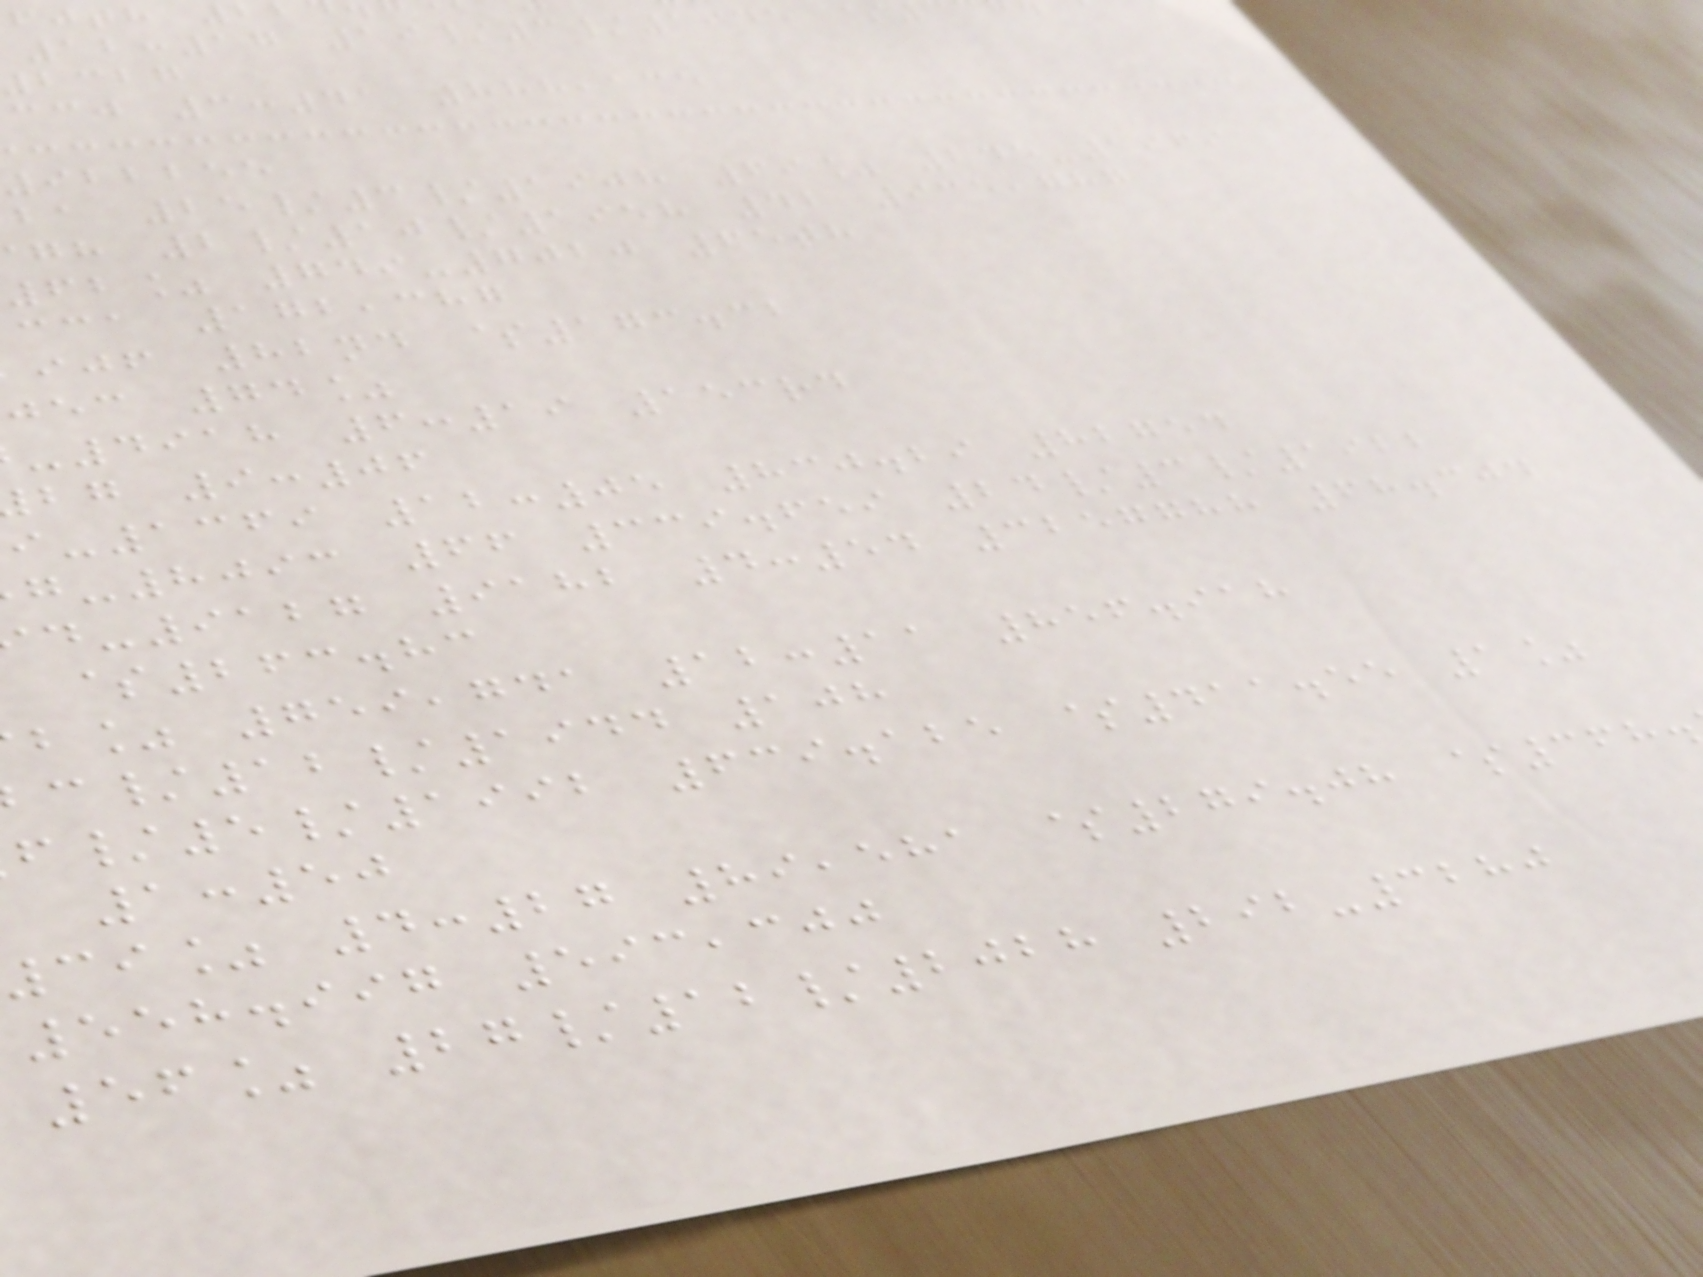12:17 19/3/1945 $
bcbg
ccj 3:41 888,135
ibbbee
ba 25/3/1908 69% 245-1969
gh 2/10/1958 42 935,787
62% 749-7020 65th
cca 172,387
ijf 82nd $173.32
jec 74%
-4918 6:19 153rd
bg 9:06
-1369 12:05 830.29 82754
-8093 66 339.659 24/3/1922
-9127 9182 4:54 3257788 68.304
$263.83
b% 759,741 12:11 856.918
/12/1944 108
/5/1992 639.125 $411.55 1%
1:50
ci% 4:27 89,581 $279.08 $368.
558.997 593,300
56% 27/12/2028 292-3280
